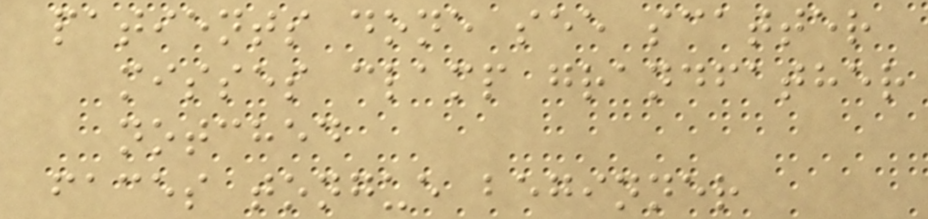patients done see scatter
misses clamp grandfather
notched
faces tongue beginner
